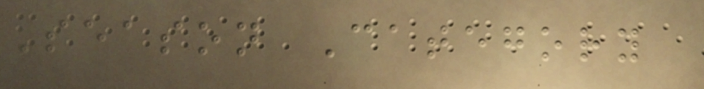Season Category
